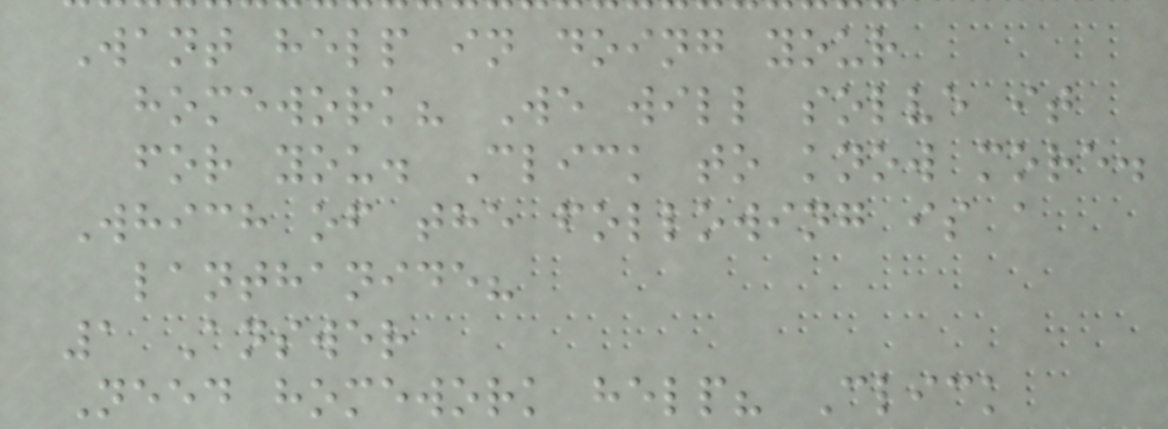Want help in doing your
homework? We will solve it
for you. Click to know more.
Which of the following is a
lanthanide?
1 Answer
Need homework help? Click
